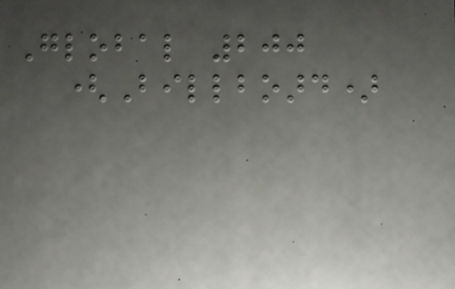Global 200
(Billboard)
